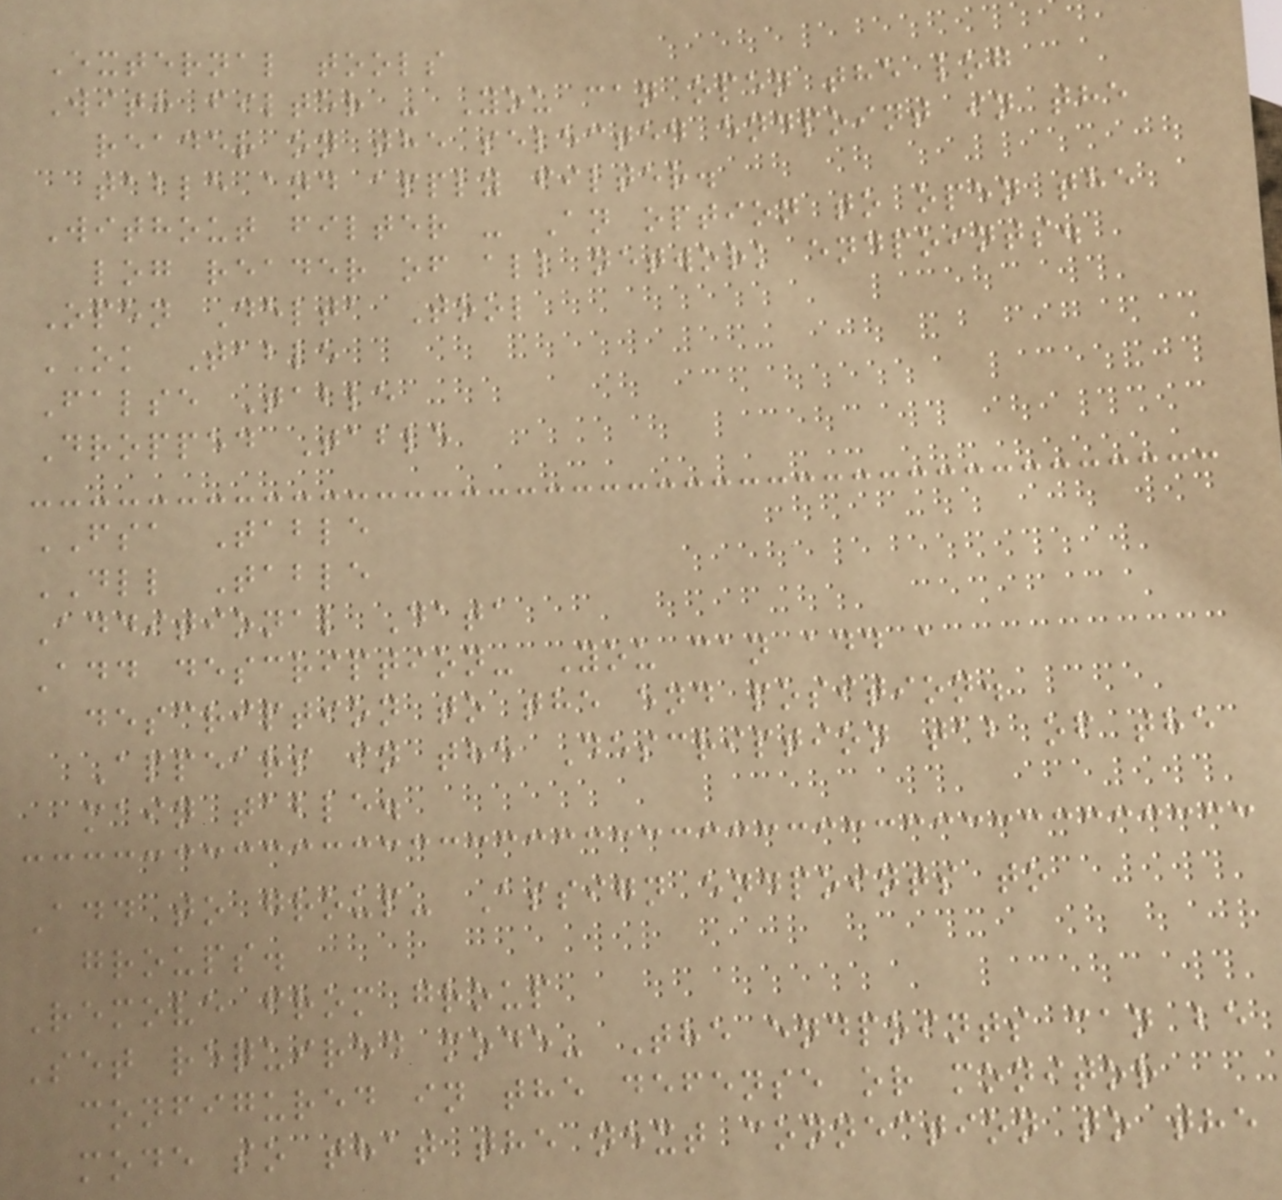External tools
With filter - You can open the log
reader on the selected endpoint in the
table and apply filter.
Without filter - An option to open the
log reader of all network endpoints.
Open Delta Tool
OK Table
False Table
Dropped Table
FSA Table
DLL Table
Additional Data
Add description- You can add a
description to the end position.
Appears in the Description tab of the
main table.
Add to group- Assign endpoints to
groups.
Remove from group
Set required mode- The endpoints can be
configured in the defense or monitor
mode so that the next connection to the
